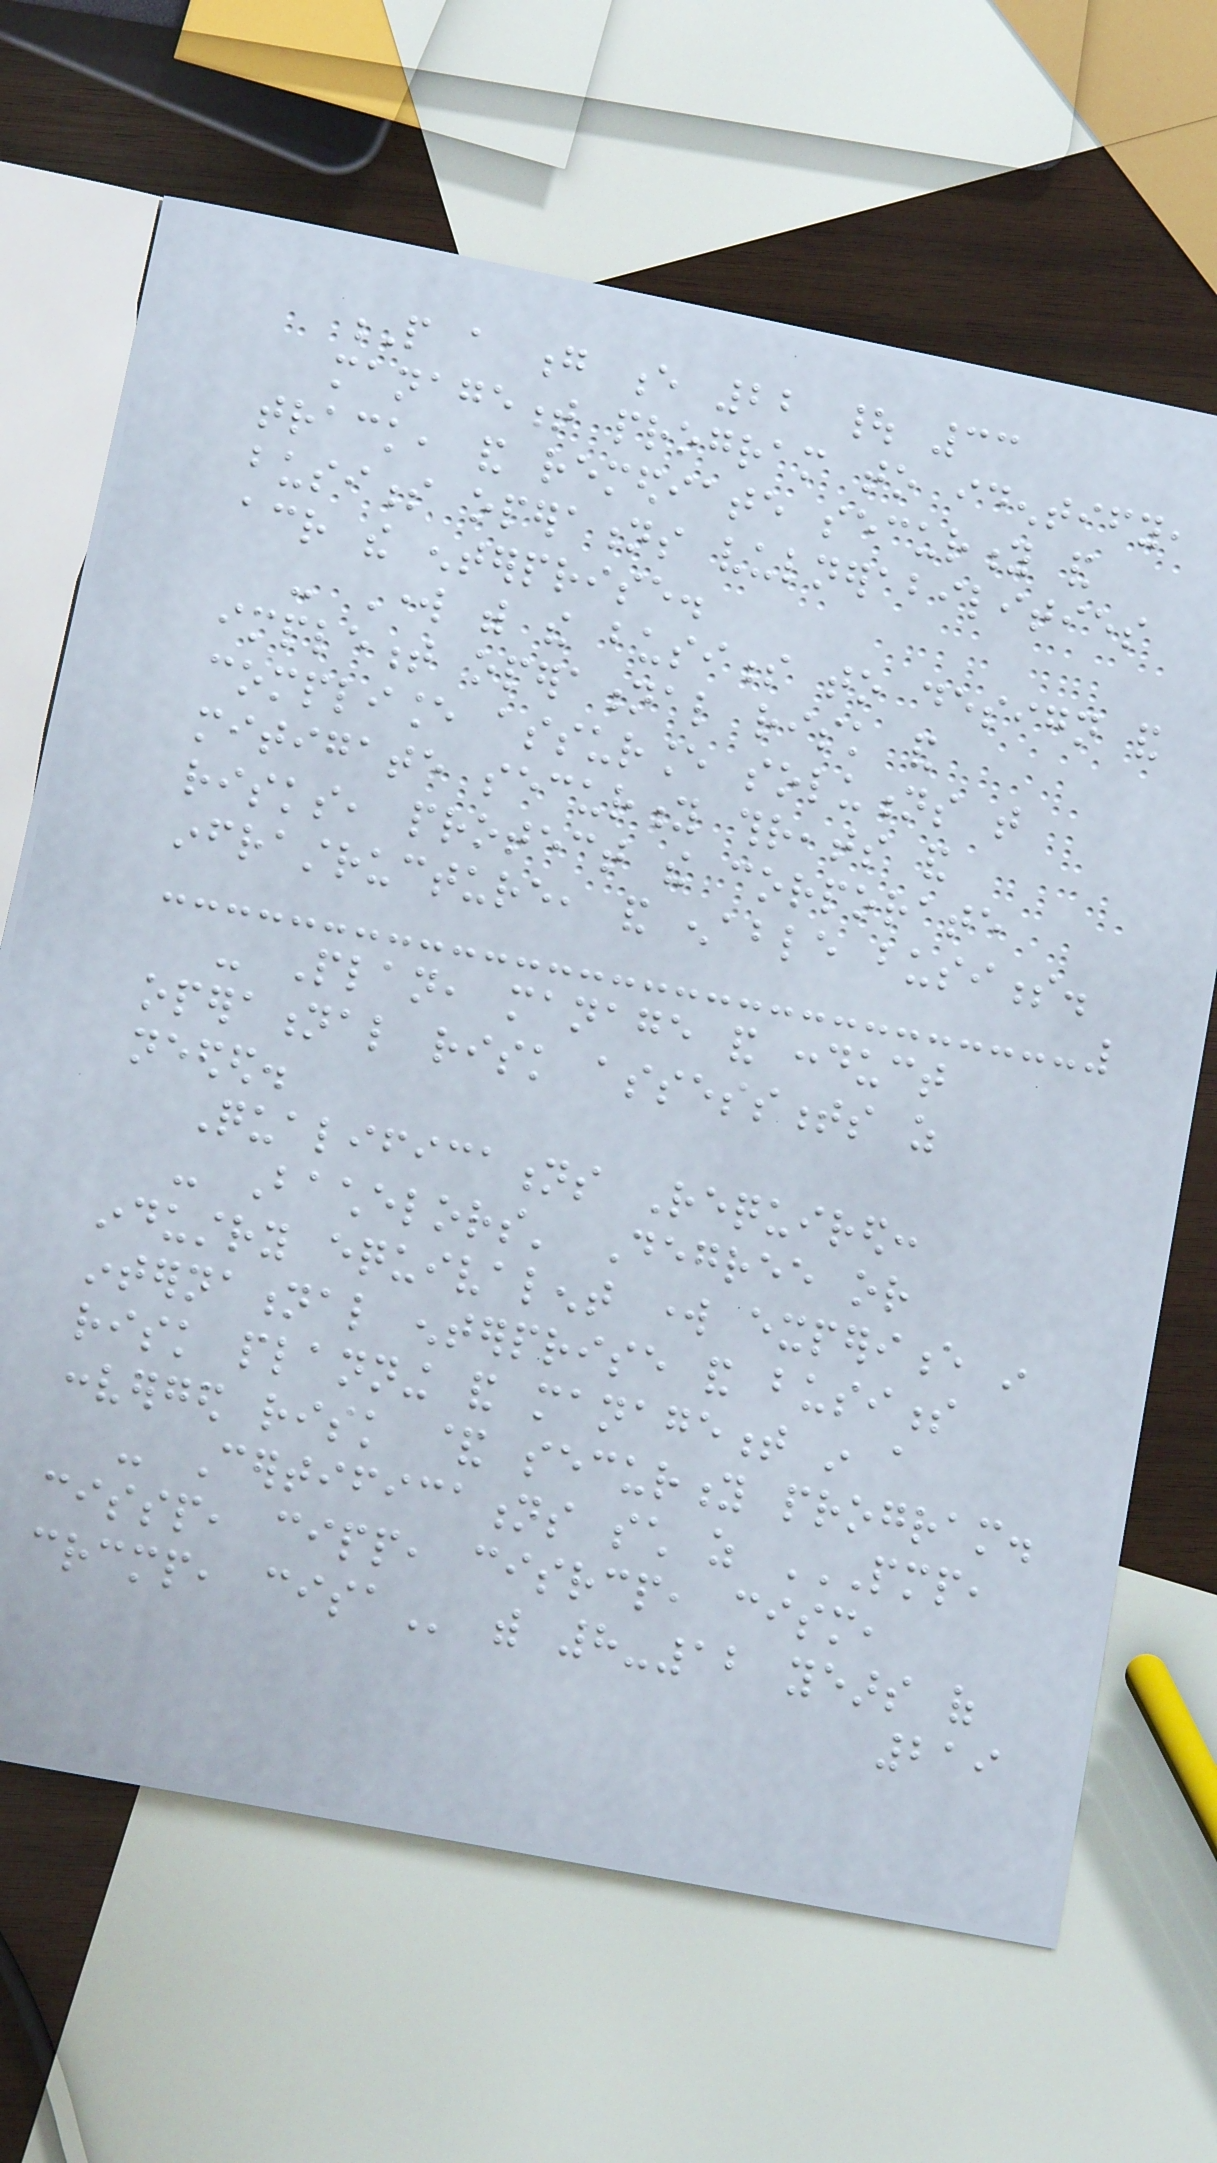P a g e 22 | 33
management program to identify,
track, and remediate security and
business operations vulnerabilities
across the enterprise.
- Work with the business to design and
implement operational risk and
compliance assurance solutions that
mitigate security threats and
risks, protect the corporate
infrastructure, and enable business.
- Plan, manage and conduct
operational risk assessments as
needed.
Qualifications Required:
- Bachelors' Degree or
industry equivalent work experience in
international enterprise and business
risk planning and management in a
converged risk & security program.
- Certifications such as PMP,
CISSP, CIPP, CISRCP, CISM,
CRCMP, CISA with 8-12 years of
219
